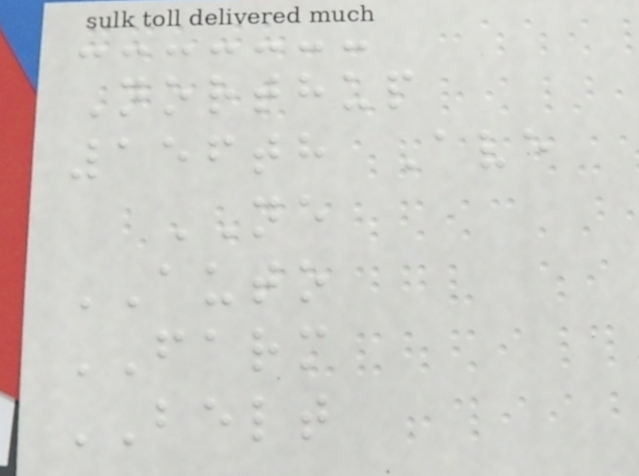Northup
156th Ave
NE
AUTO
FARM
BELT
